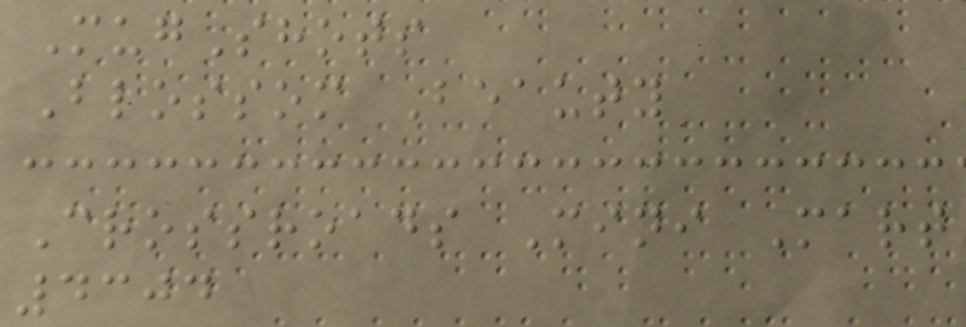MugShots
Blossom Beauty
Crossroads Mini Mart
4304
